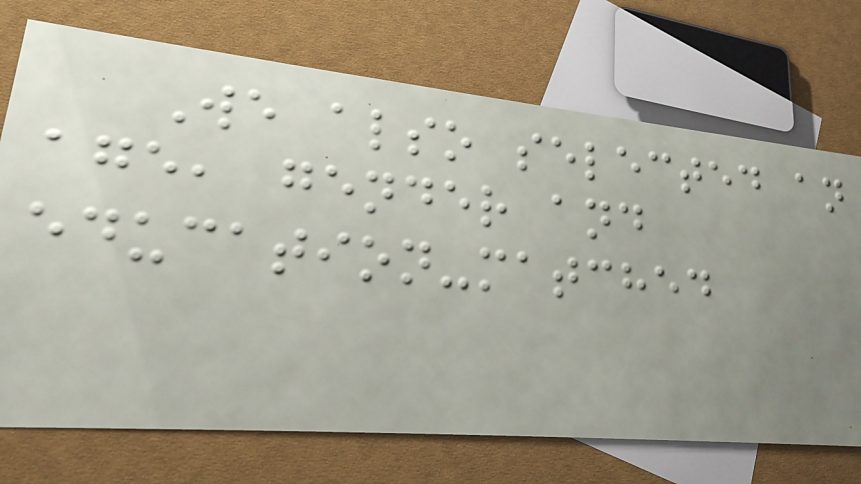We also selected an
age, gender and
education-matched
